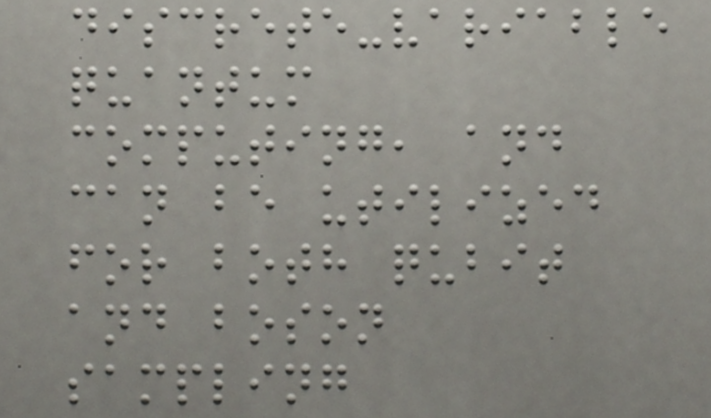discrete-variable
quantum
computing, and
can be utilized
for both qubit
and boson
sampling
